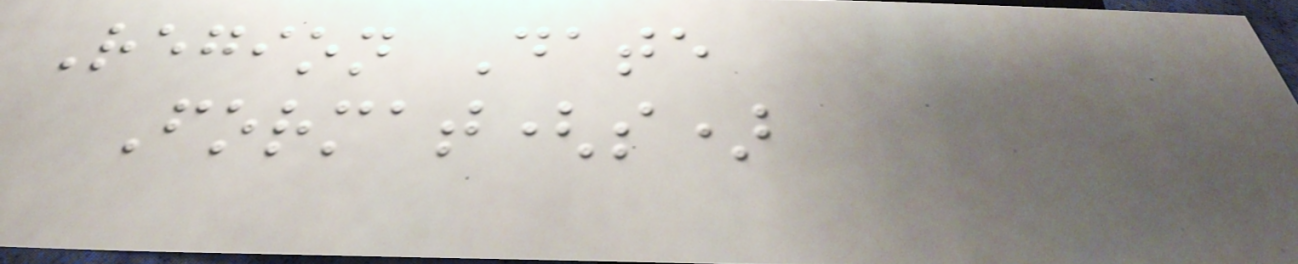Region Date
Format(s)
